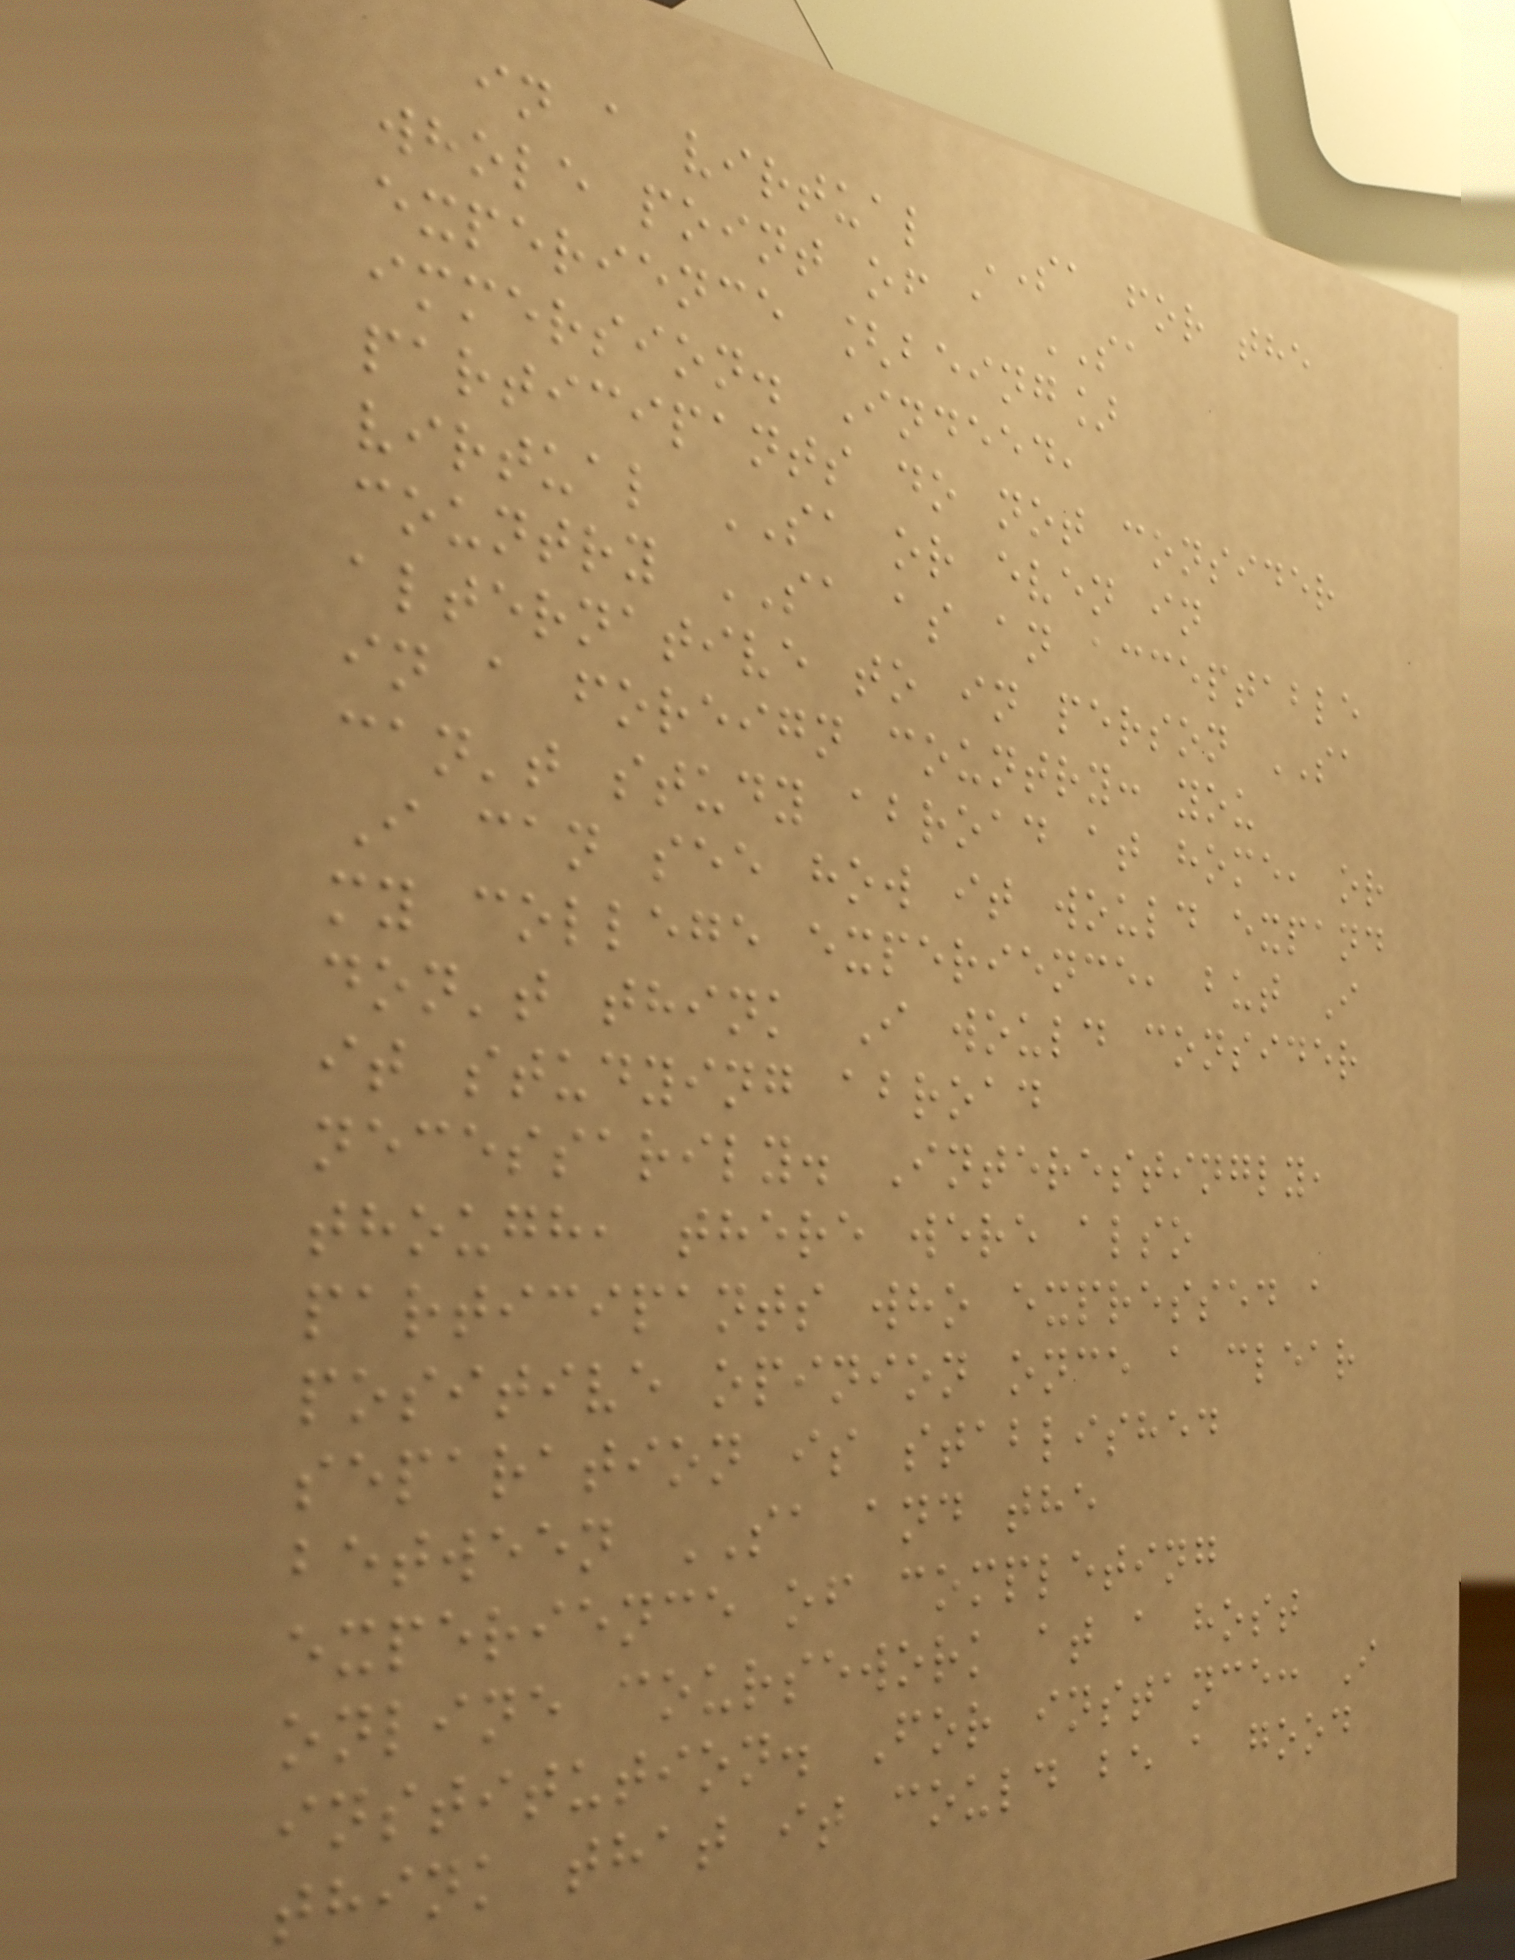in a virtual SA for the
whole point of a SA
experience [being]
immersion. Indeed,
participants do not consider
virtual SA or even in
country SA as an acceptable
alternative to in person SA
in a foreign country: you
can't study abroad at home, or
I can see how it would expand
my college experience, but I
don't think I would consider
it studying abroad
necessarily. Interestingly,
though, there were also
participants who expressed a
positive opinion once a clear
separation is stablished
between SA and the
experience of completing
online coursework at a host
institution. For instance: I
think that it could be a good
